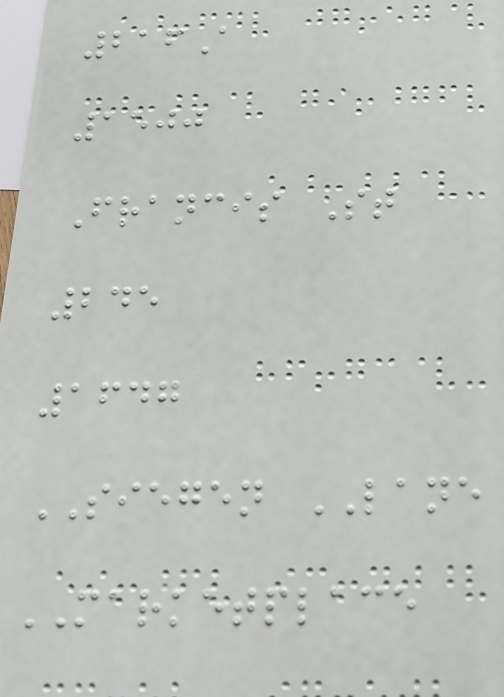216A
1500
Francis St
245
1647
SIEGEN LANE
MARKETPLACE
